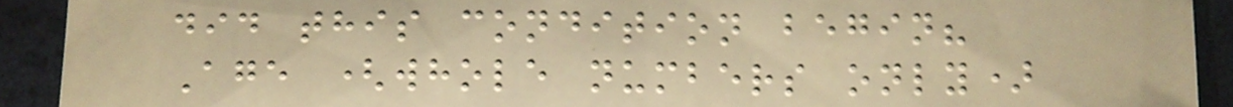did this condition begin?
Age (whole numbers only)
